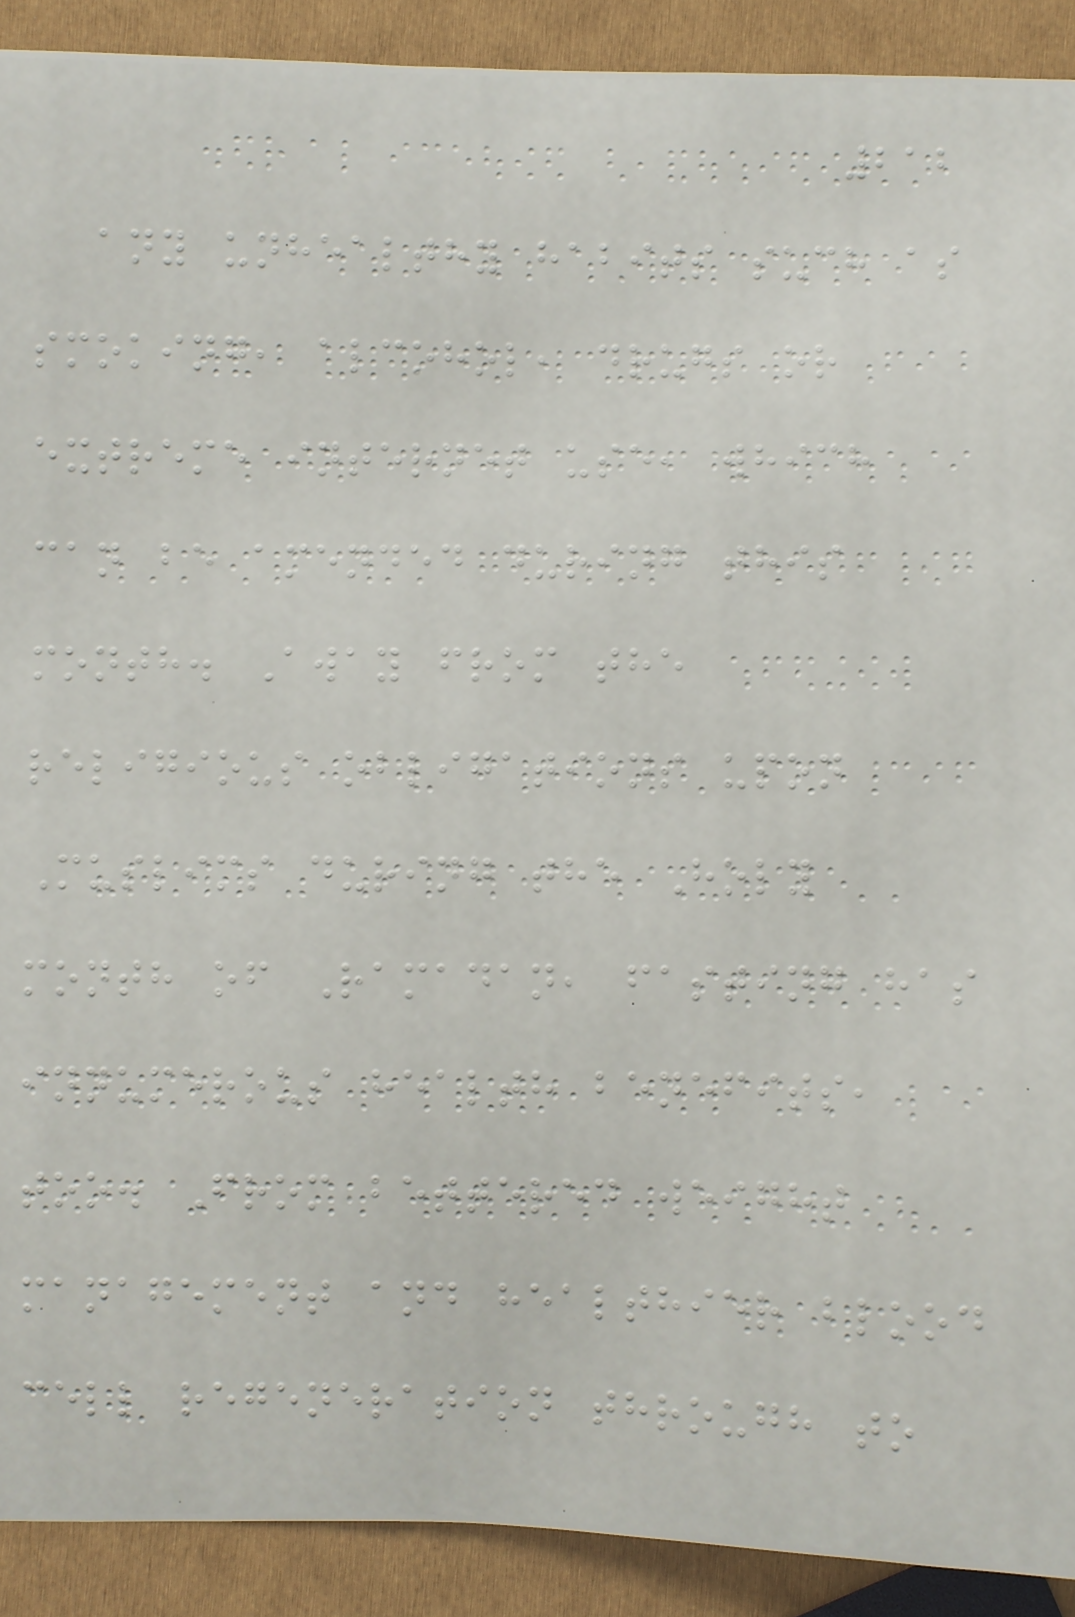212
any unhealthy habits such as
smoking, alcohol, drugs or
extreme internet use, which
can be amended during this
month. Away from the
religious obligations upon
Muslims during the Holy
month of Ramadan, fasting has
innumerous health benefits,
too. From bettered weight
management and healthier blood
cell regeneration through to
